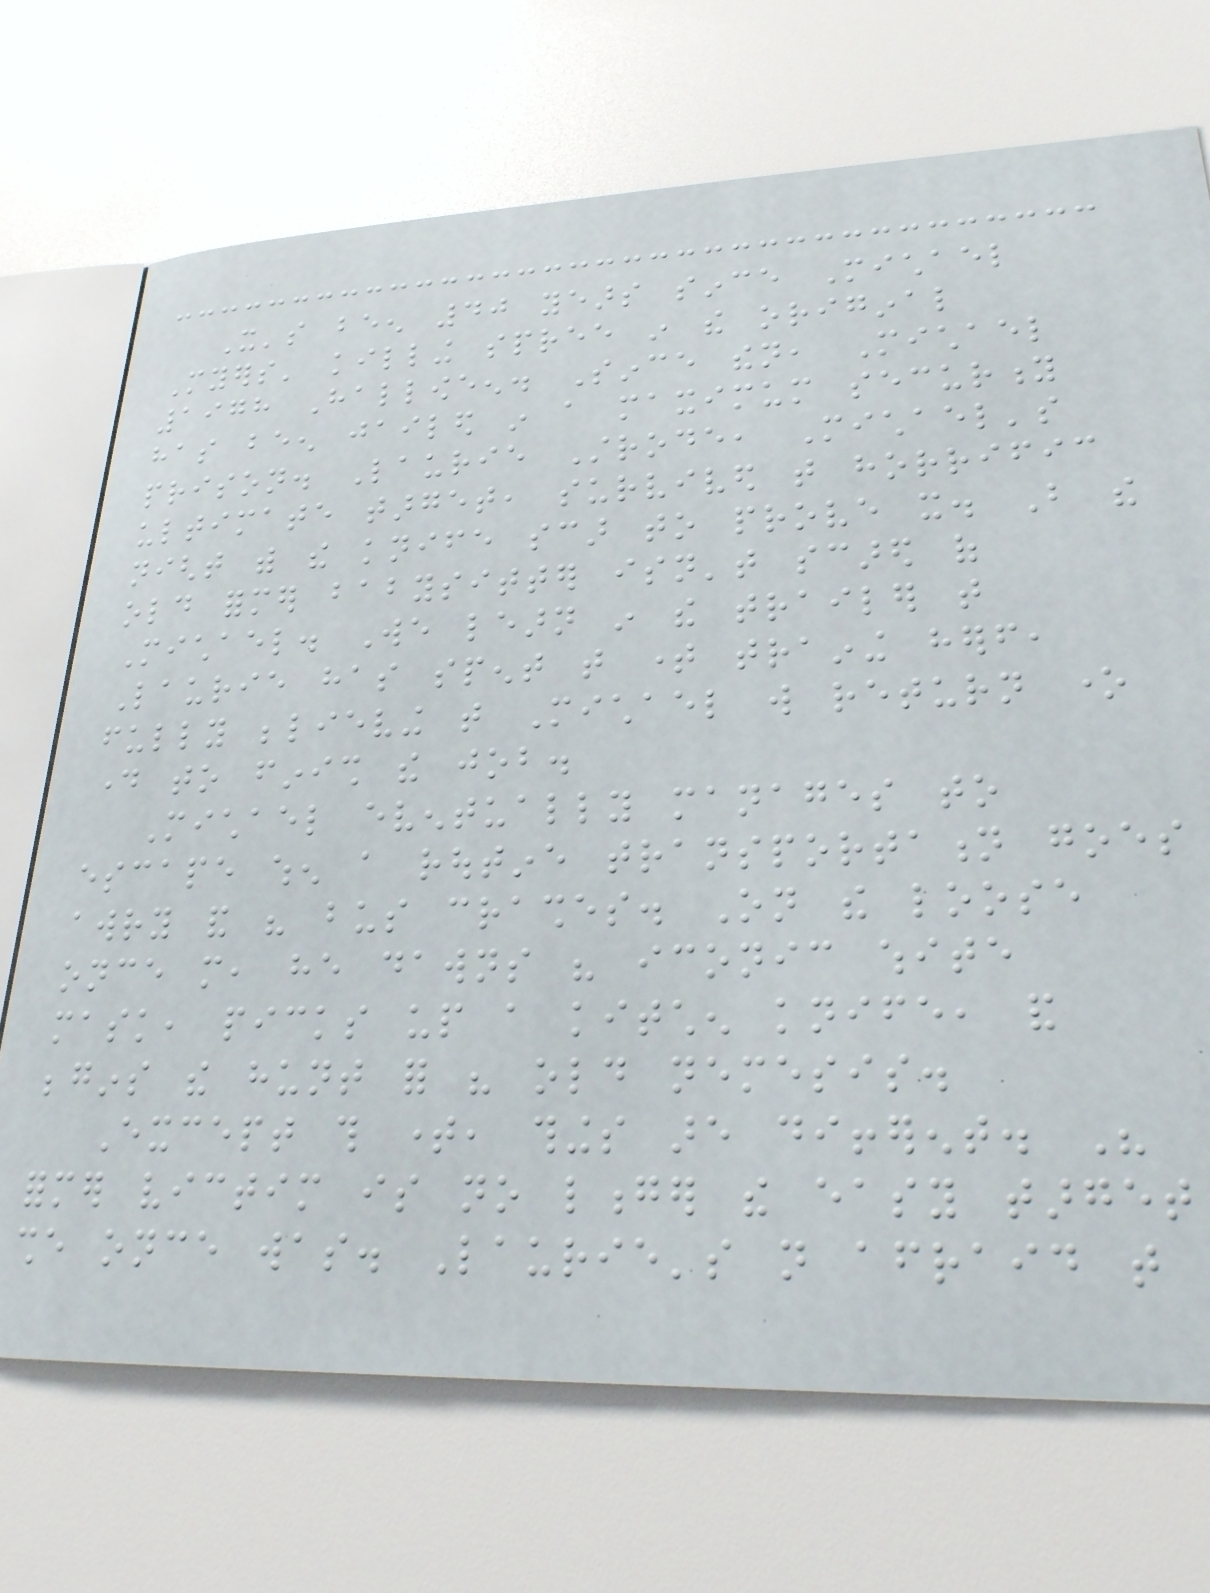It's been 40 years since Michael
Myers' killing spree in the original
1978 Halloween. Since then, Michael
has been jailed in a maximum security
prison. Laurie Strode, Michael's
ultimate target, survived that horrific
night with the knife scar to prove it. But the
old former babysitter isn't scared of
Michael. We learn in the trailer that
Laurie has spent that time training herself,
fully believing that Michael will return one
day to finish the job.
Michael eventually manages to
escape when a routine transportation goes
awry and his bus crashes. On the loose
once more, he dawns his iconic white
mask, picks up a kitchen knife, and
begins the hunt for his old nemesis.
Except this time, things are different. His
former victim is no longer the easy target
she once was. Laurie's not afraid that
